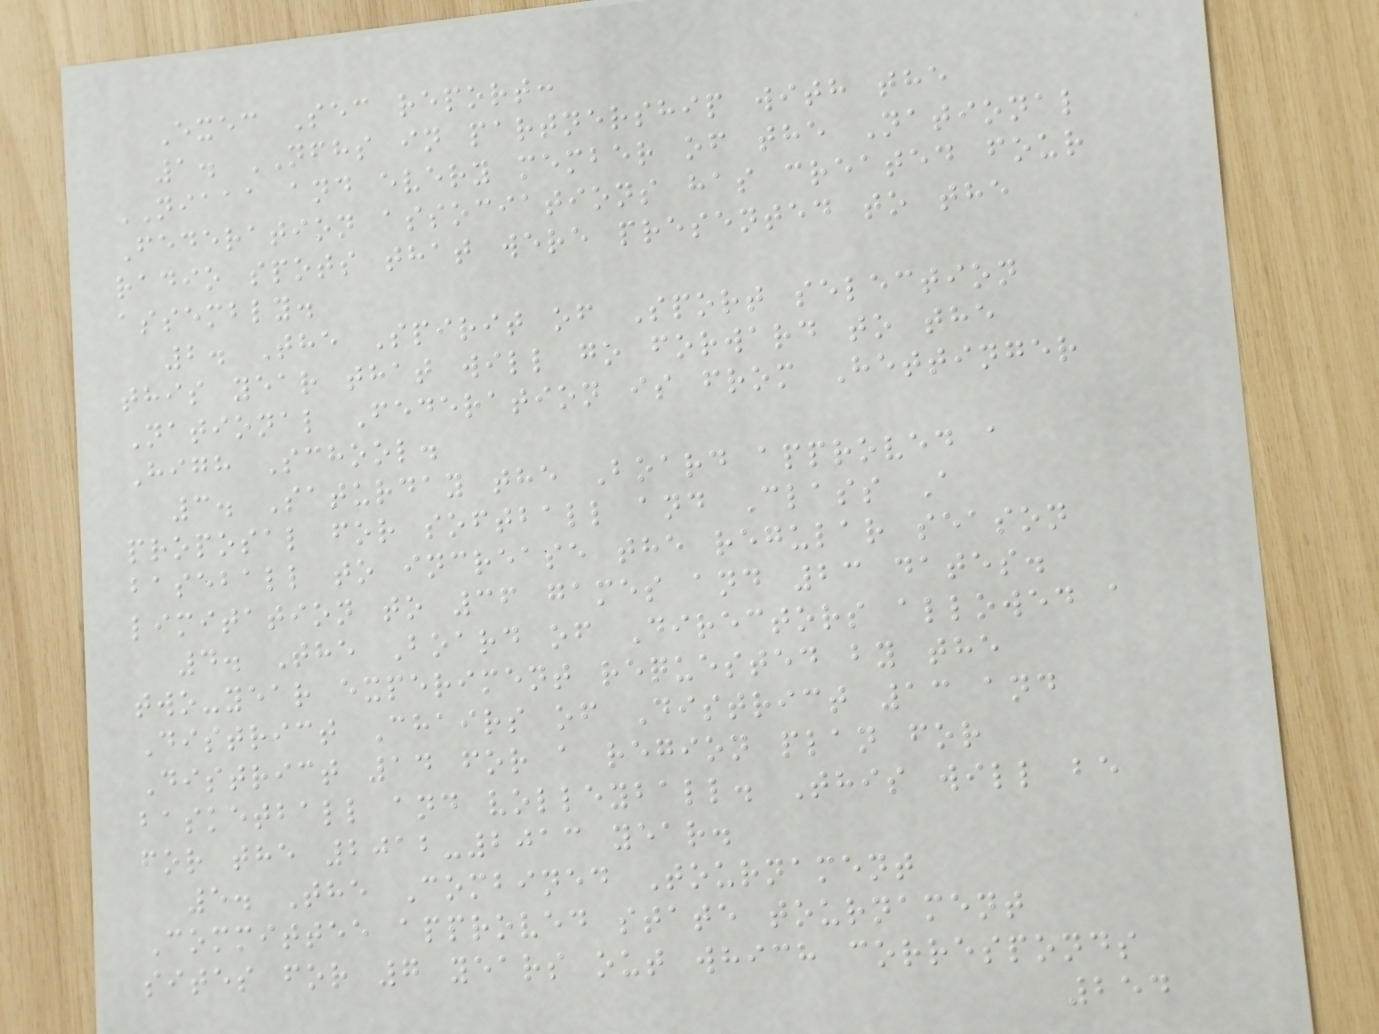Exec Sec report:
1. NFHS in partnership with the
NIAAA and every member of the National
Federation associations has created four
radio spots that were presented to the
assembly.
2. The Spirit of Sport selection
this year that will go forward to the
National Federation is from Hettinger
High School.
3. Saturday the Board approved a
proposal for softball and Class A
baseball to increase the regular season
limitation to 36 games and 23 dates.
4. The Board of Directors allowed a
two-year experiment requested by the
District Chairs of District 13 and
District 14 for a region plan for
basketball and volleyball. This will be
for the 2012-2013 year.
5. The Combined Tournament
Committee approved state tournament
sites for 7 years out which corresponds
254
